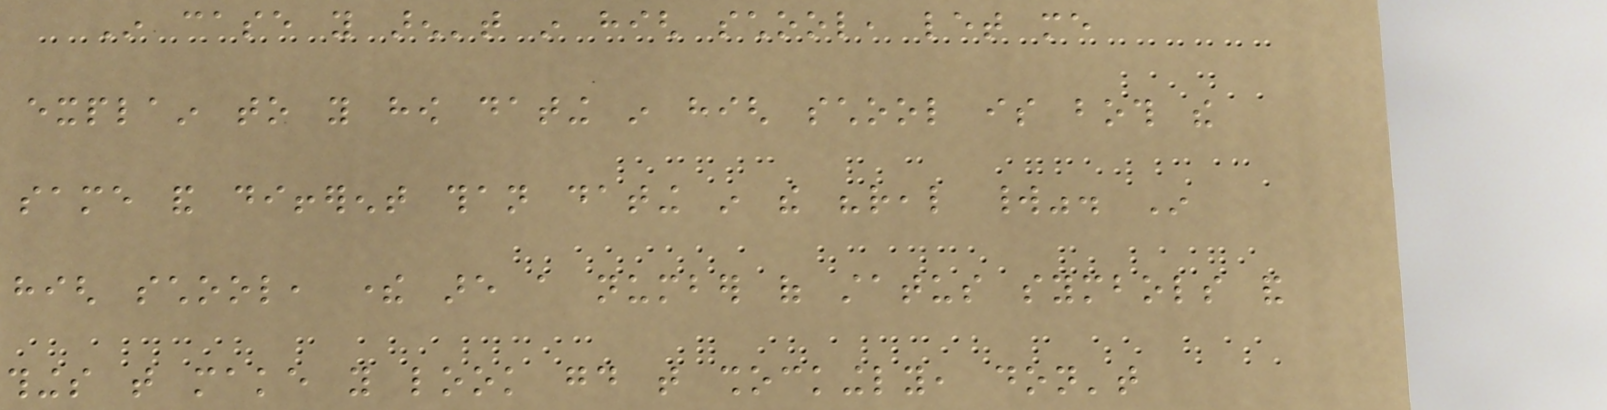In case you aren't in high school, let me
explain to you how dating in high school is both the
same and different than dating in the "real world". In
high school, there are a number of status symbols and
things that make you look good that shockingly, don't
